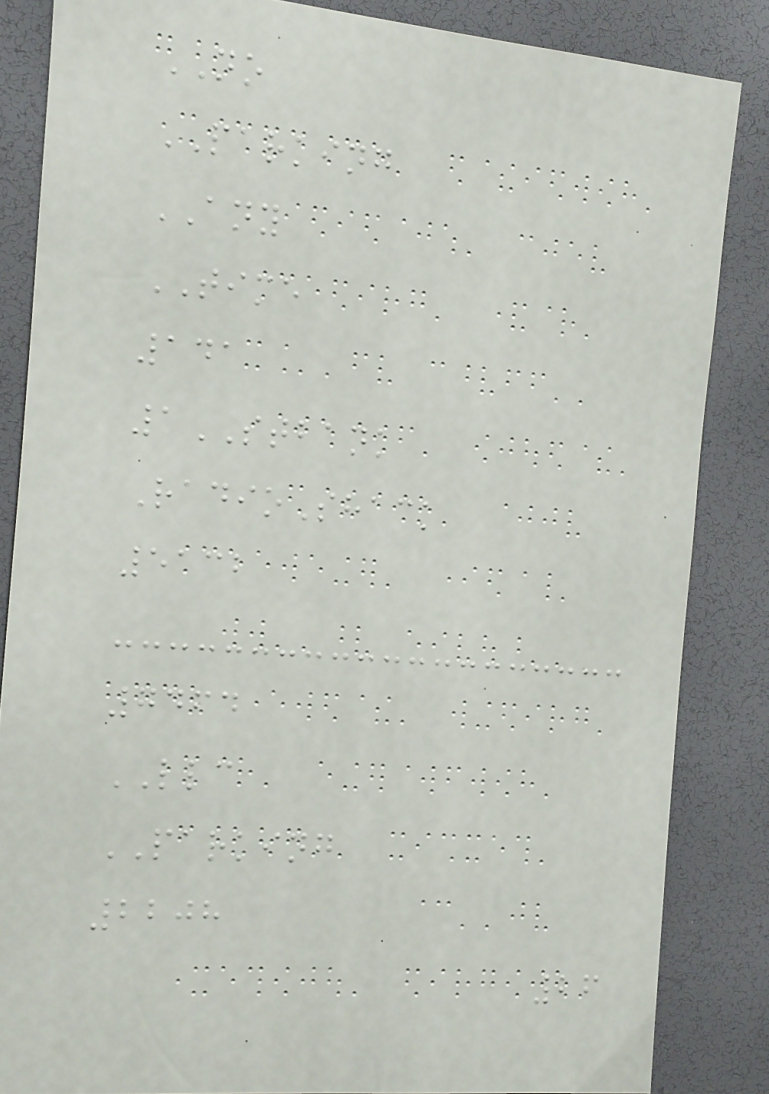NO
PARKING
ANY
TIME
141
1STBANK
RadioShack
5132
7464
LLC
PARKING
2208
26
